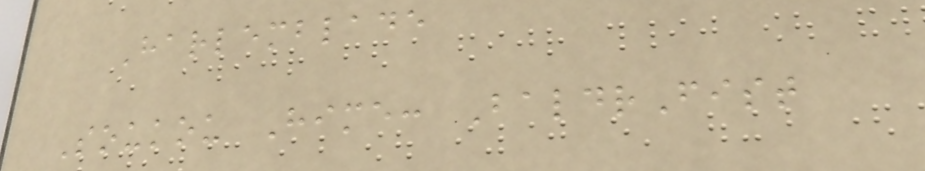Harlemblade
Soukou Hime: BaldrFist
